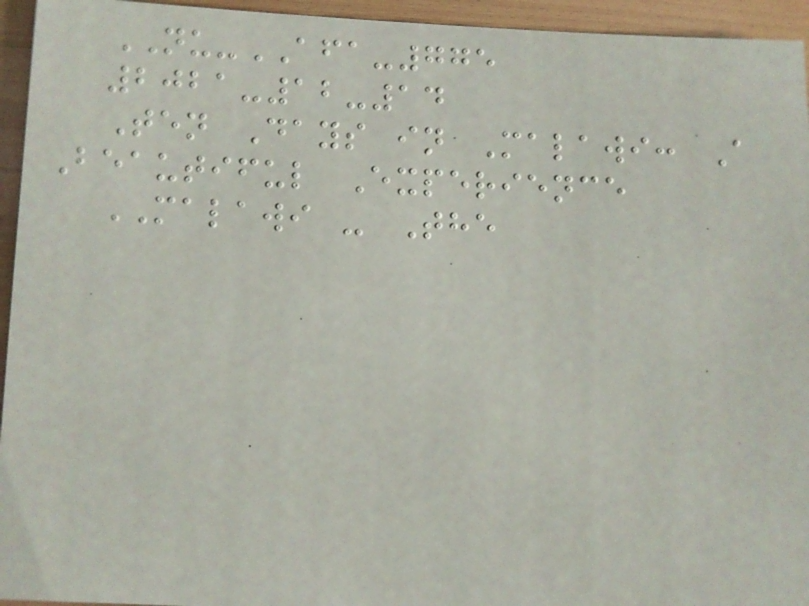NU-AFA-775
2021-12-14
Ten Days in Malawi: A
Beautiful Experience
MALAWI - The
